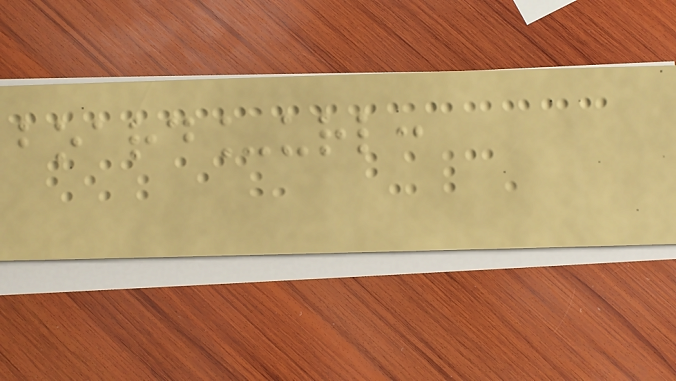board_url:
